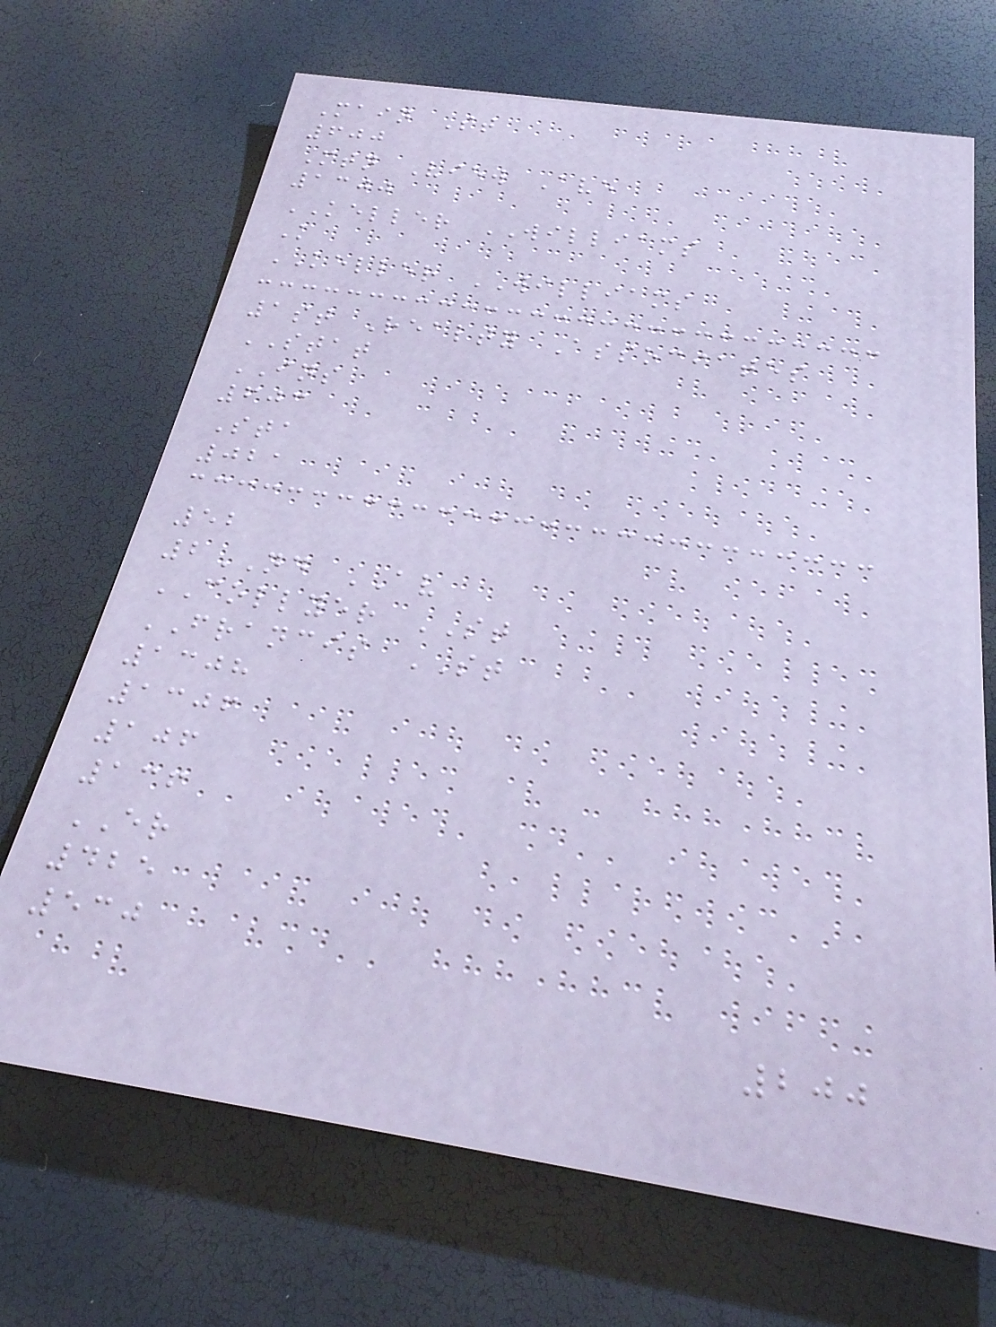Main St
600
Mtn View Ave
1300
KELLER WILLIAMS
K
KELLER WILLIAMS
1st Realty Associates
STAT
INS
603
Sta
021
52
2ND AV
COLLYER ST
FRANCIS ST
1308
1306
106
136
ER
425
530
200
